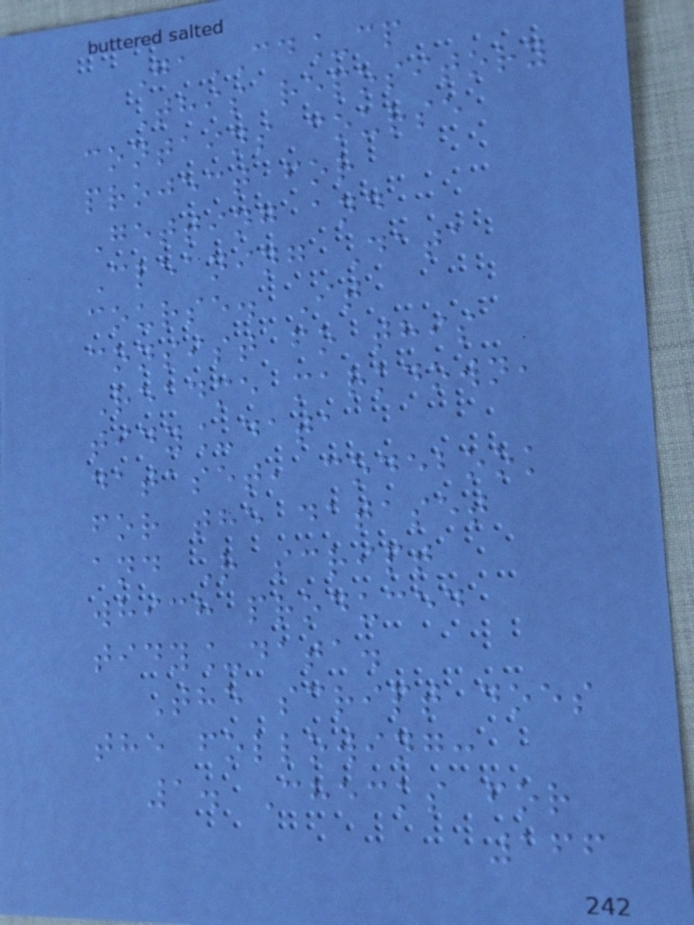GaCD_cp
This repository
contains course
project for
Getting and
Cleaning Data
course. It
consist fo this
Readme markdown,
tidy_data
dataset, codebook
for the dataset
and R script
which produced
tidy_data.
The script does
the following:
1. Checks for
166
